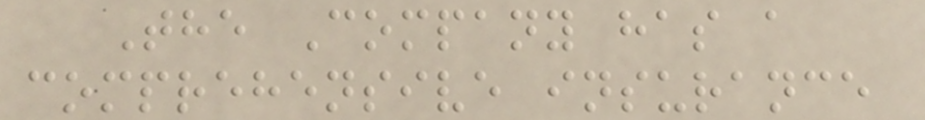The Company has a
comprehensive insurance
